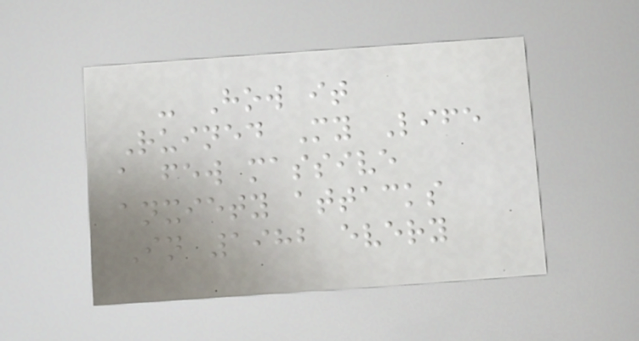- How it
Ruined My Life
a few massive
anxiety attacks
In 1982 every
